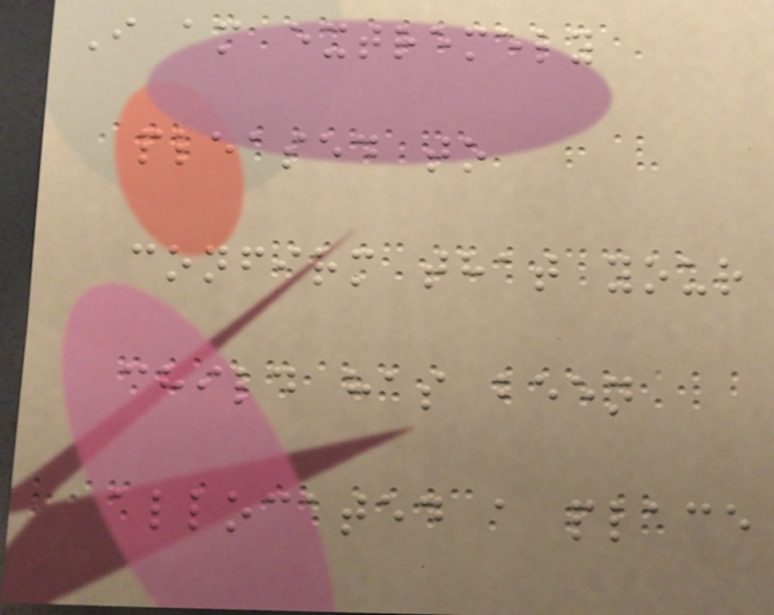I am extremely
pleased to
confirm that your
child has been
allocated a place
